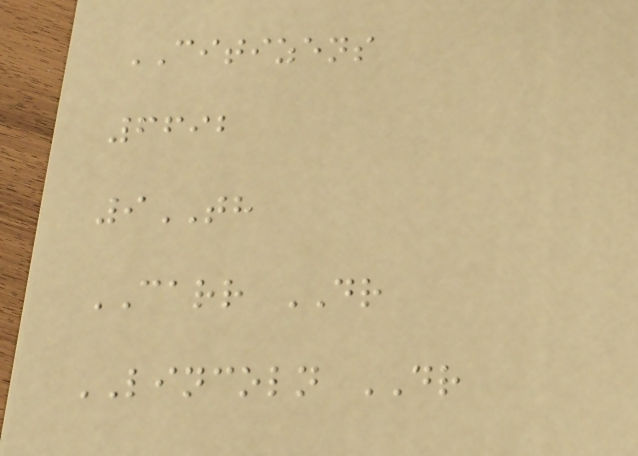CITIZENS
6692
9TH
CARR DR
LINCOLN DR
